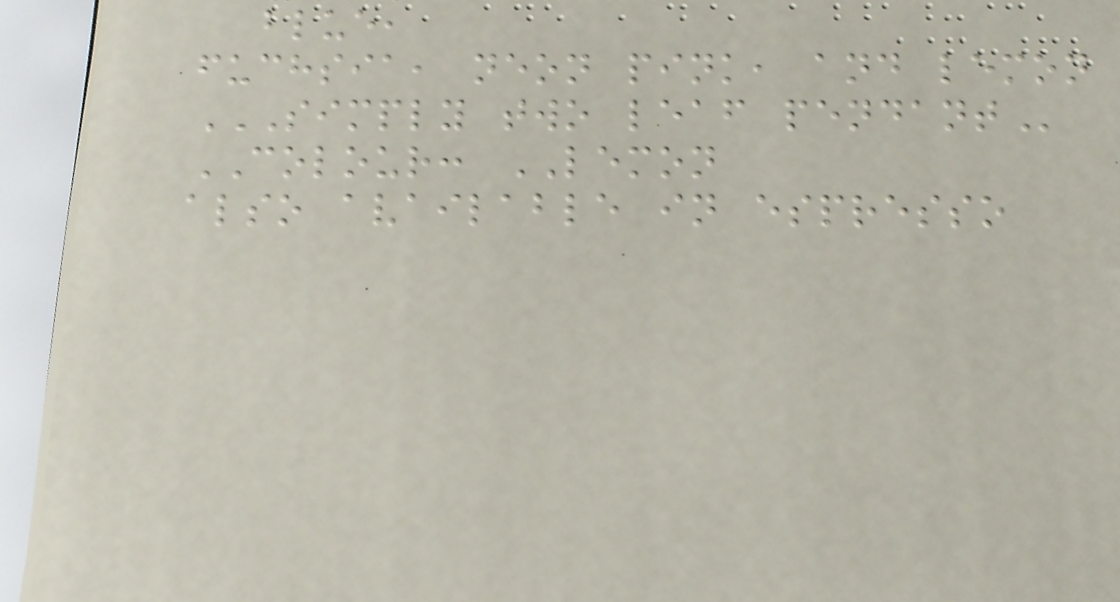blue,
fuchsia, neon pink, and lemon
SIMPLY TWO LEAF PENDANT
COLOUR: LEMON
also available in espresso
